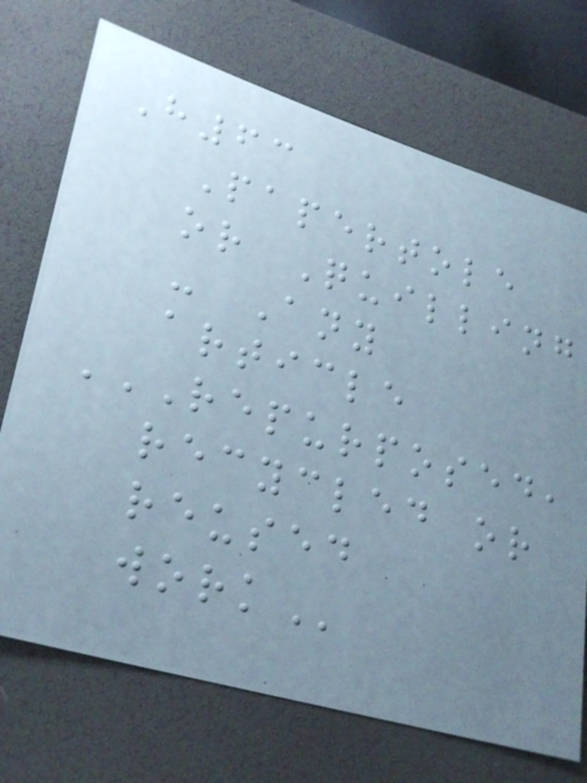H63
Papertole
or Quilling
- Any
article
REPURPOSED,
RECYCLED OR
REUSED
WORK
